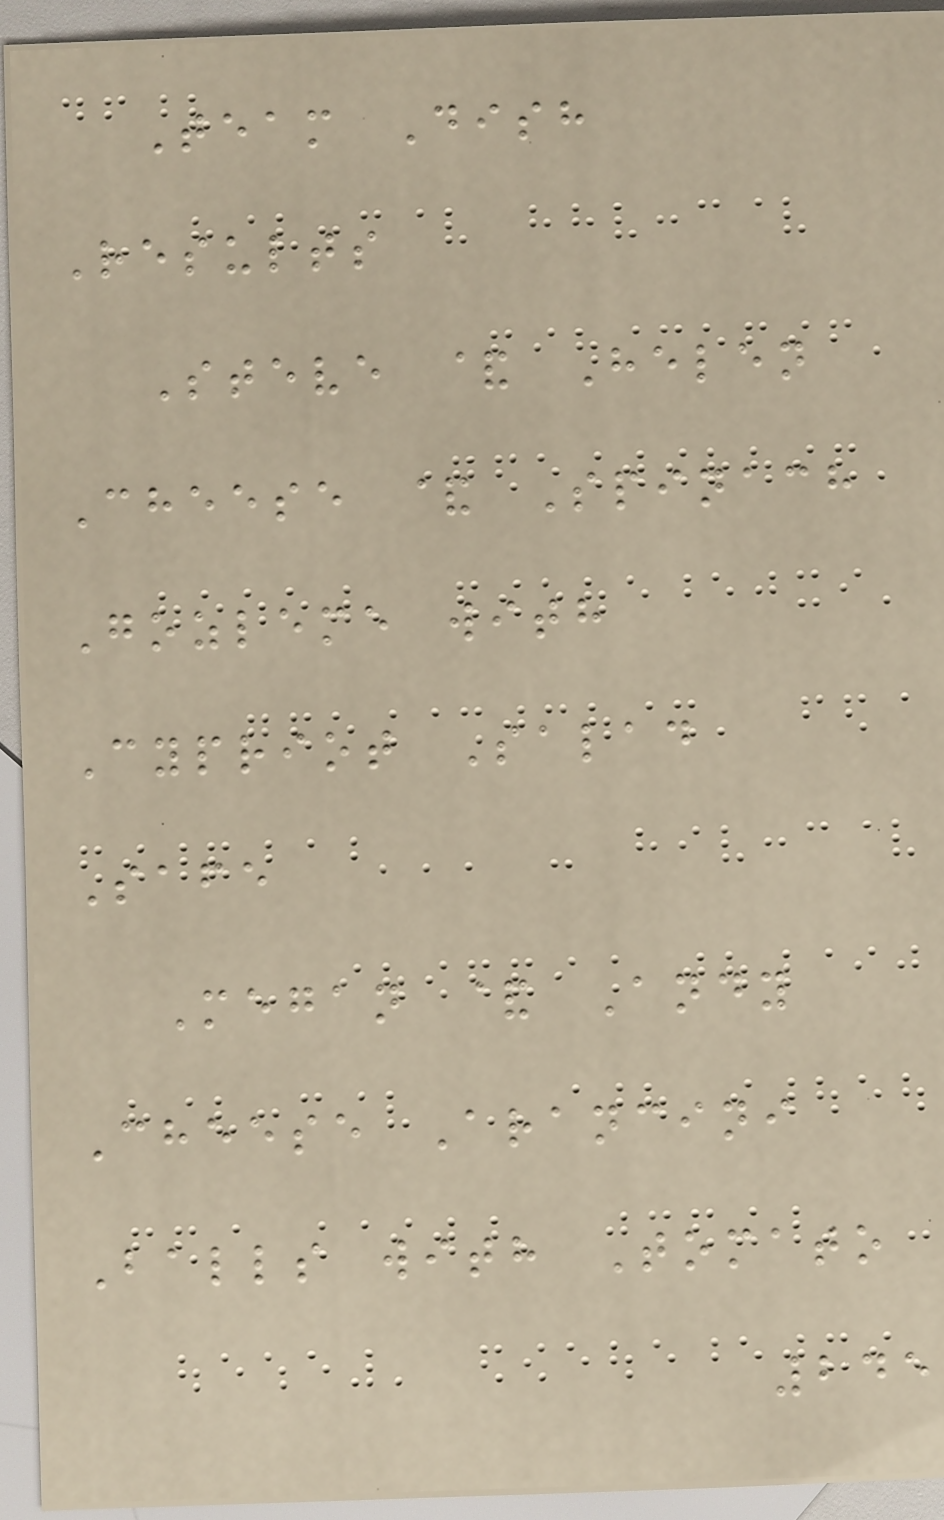Team Dish
Results
Steve & Helen
Cheese & Spinach
Gozleme with
Cypriot Salad
Safe
Megan & Andy
Cheese Arancini
Balls with Tomato
245
